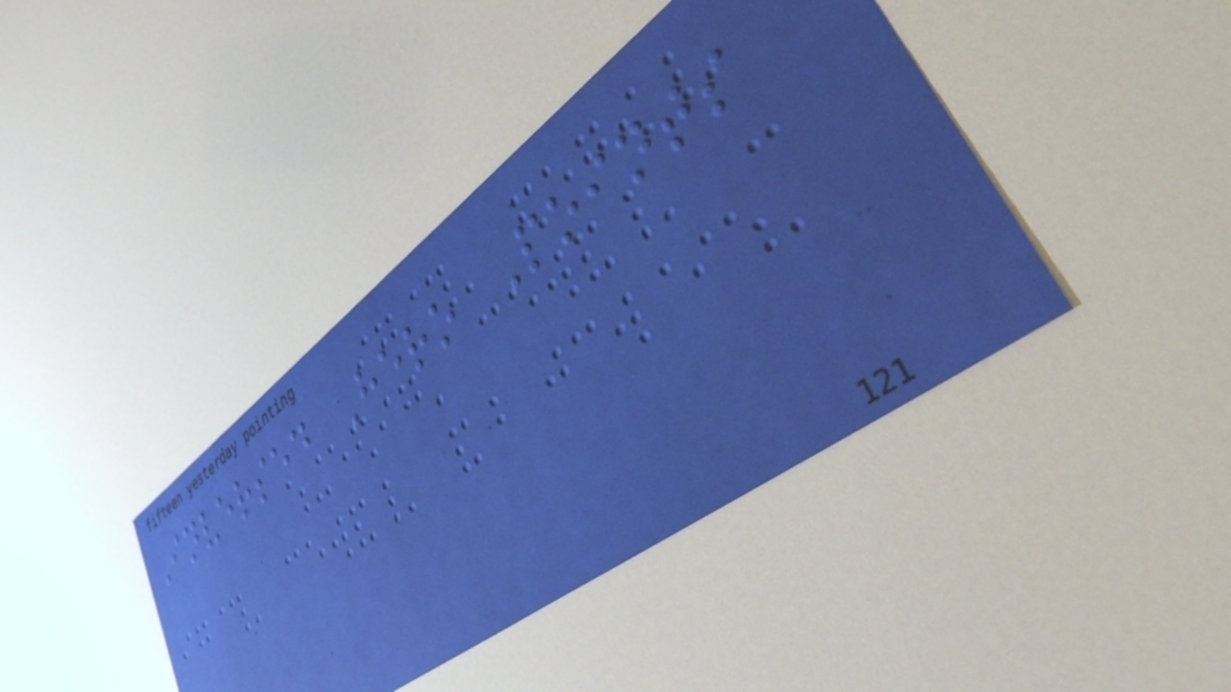Inversed Hero Points
